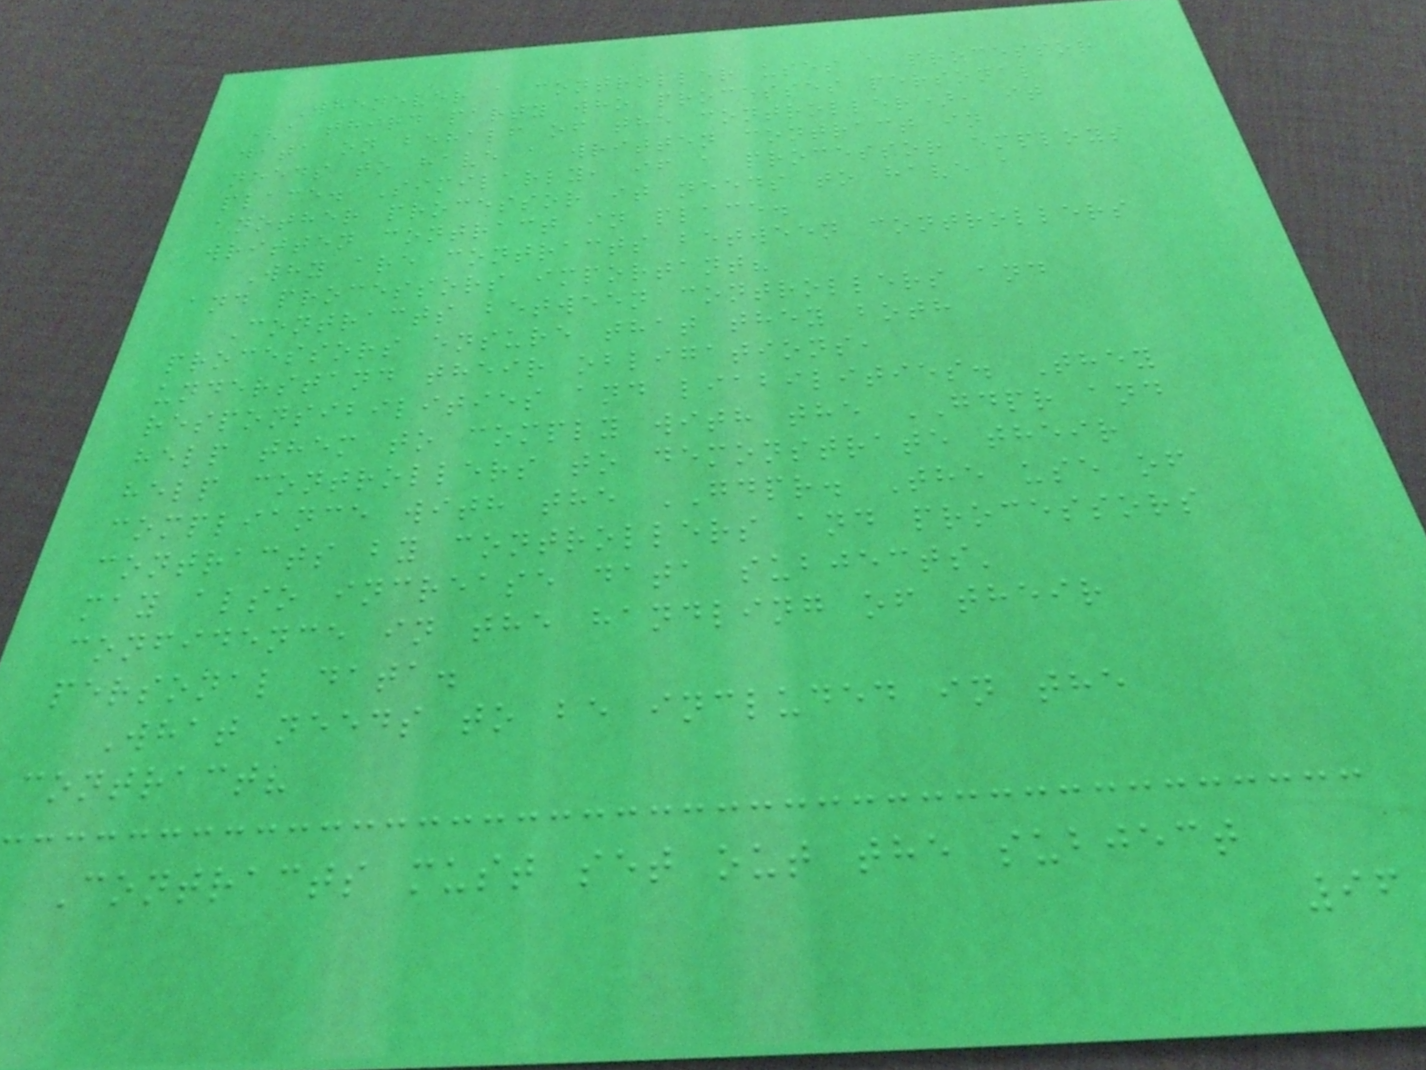Whenever a controller uses a processor
(a third party who processes personal
data on behalf of the controller), it
needs to have a written contract in
place. Similarly, if a processor employs
another processor it needs to have a
written contract in place.
Why are contracts between controllers
and processors important?
Contracts between controllers and
processors ensure that they both
understand their obligations,
responsibilities and liabilities. They
help them to comply with the GDPR and
help controllers to demonstrate their
compliance with the GDPR. The use of
contracts by controllers and processors
may also increase data subjects'
confidence in the handling of their
personal data.
What needs to be included in the
contract?
Contracts must set out the subject
96
